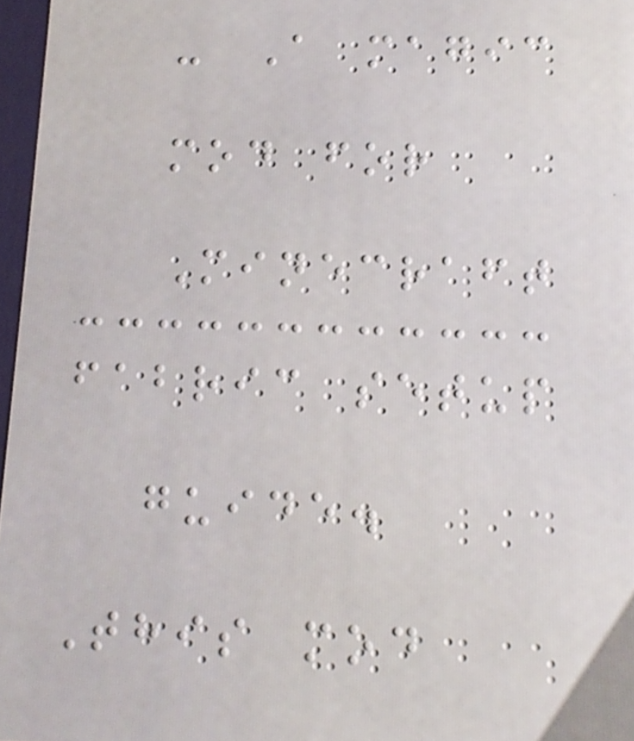- A magic
mod for
Minecraft
fabric setup
guide.
This mod
